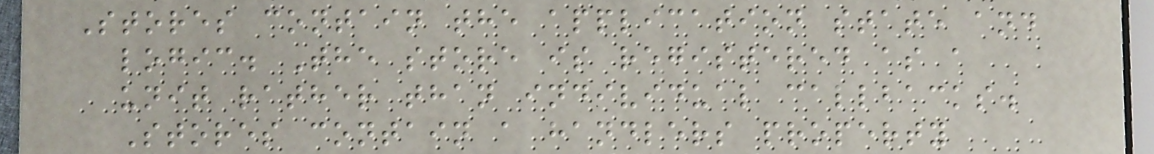Stores contain the application state and
logic. The store is registered as a
unit rather than individual callbacks.
Stores contain a handlers property
